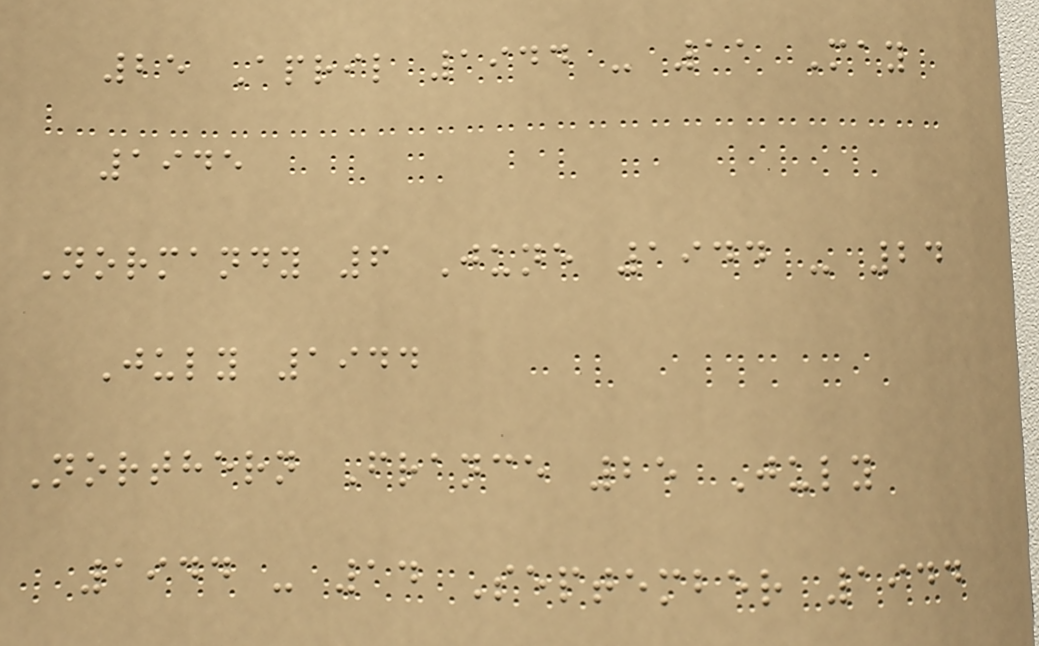25 April 1944 - 11 May
1945
Normandy 6 June 1944 - 24
July 1944
Northern France 25 July
1944 - 14 September 1944
